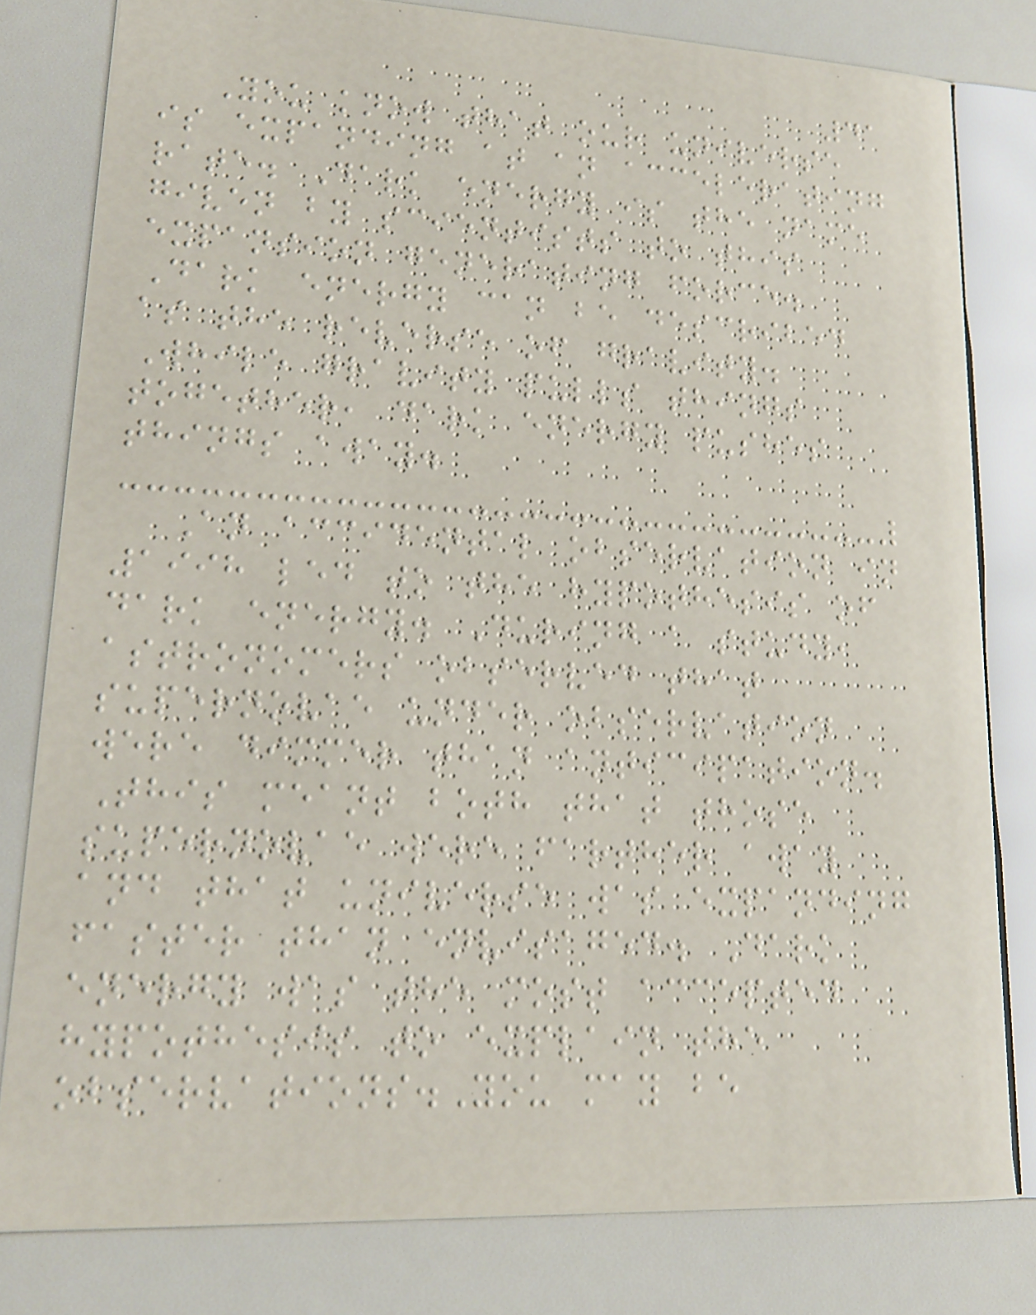41
You know that our universe
is expanding at an accelerating
rate. Dark energy is the name
given by scientists to this
expansion generating force.
Dark energy can be described
as the reverse of gravity.
While gravity pulls things
together, dark energy pushes
things away.
An accidental observation in
1998 led to the hypothesis of
dark energy. During a study,
astronomers observed that
supernovae under observation
were dimmer than anticipation.
This meant both that those
supernovae were farther away
and that universe was expanding
faster than envisaged. Dark
energy was the most accepted
hypothesis to explain the
observations.You may be
